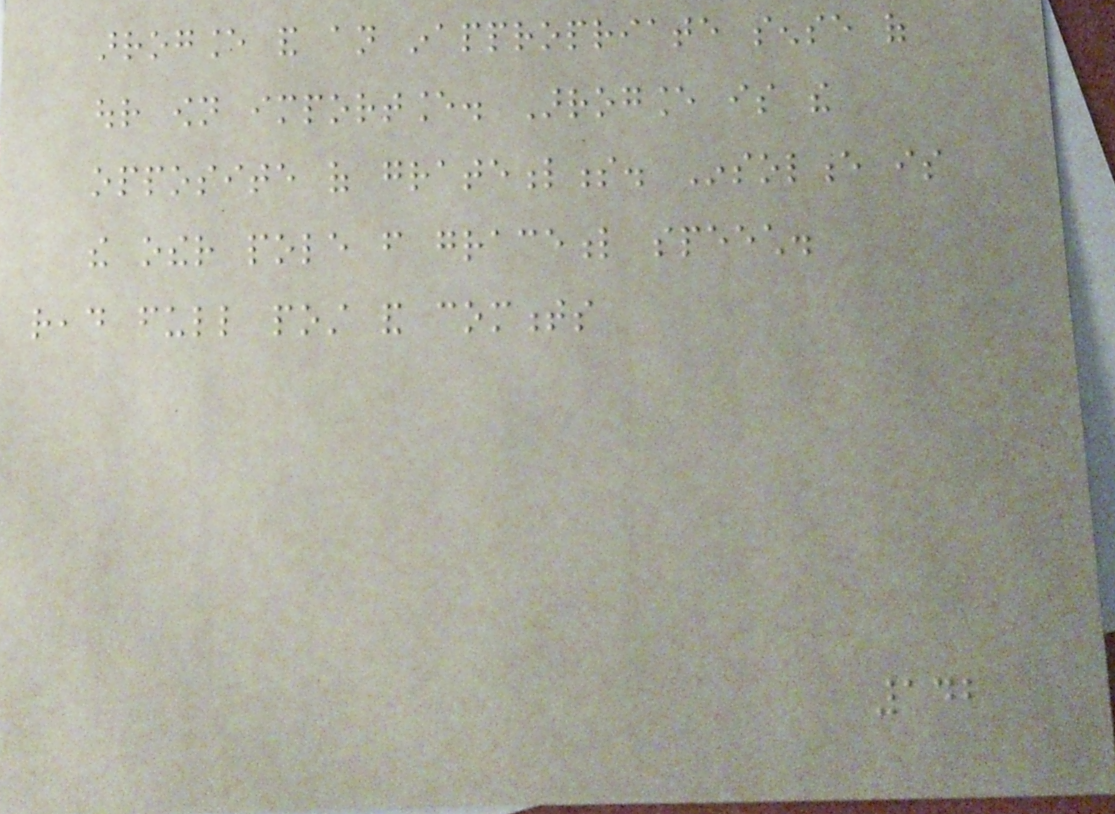arrogance and an inappropriate sense of
our own importance. Arrogance is the
opposite of gratefulness. Insolence is
the other pole from graceful speech.
read full post and comments
142
